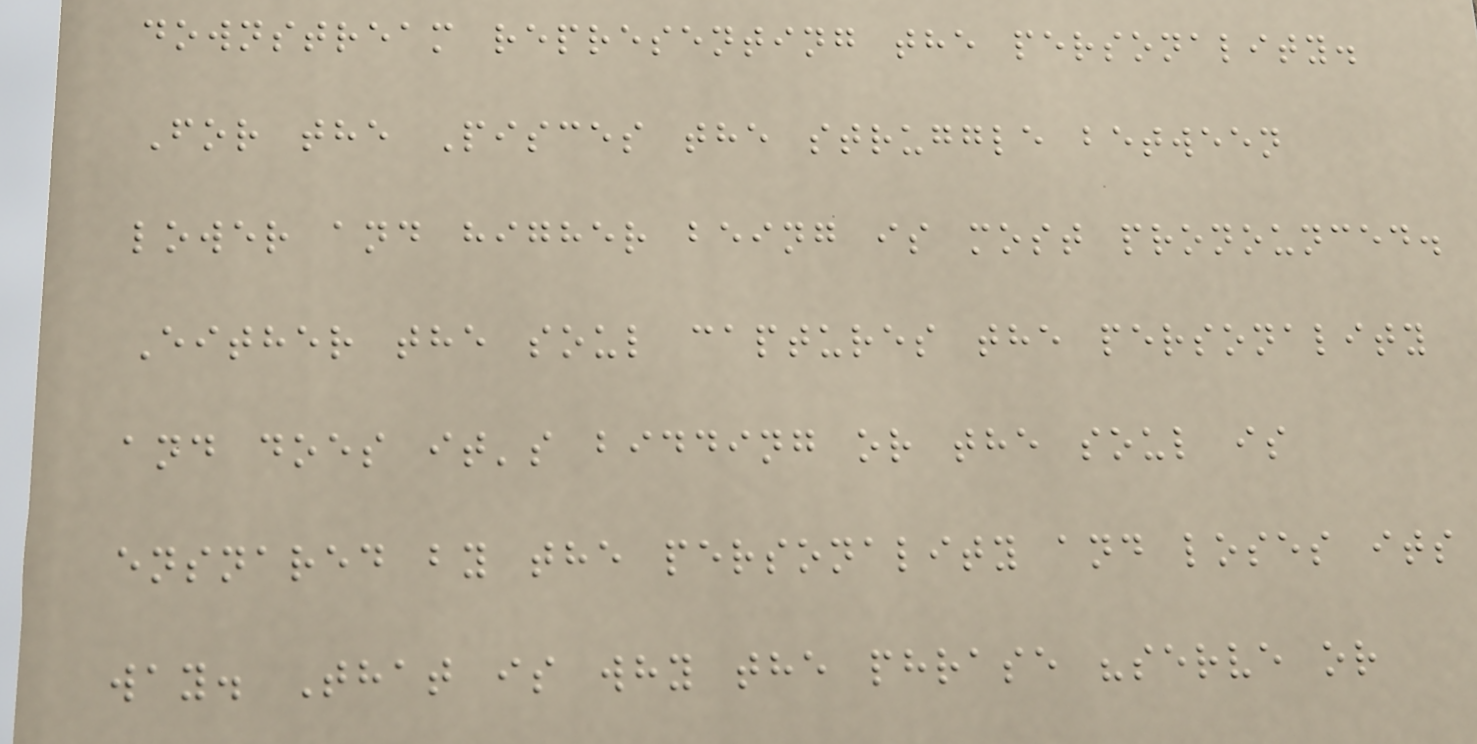downstream representing the personality.
For the Pisces the struggle between
lower and higher being is most pronounced.
Either the soul captures the personality
and does it's bidding or the soul is
ensnared by the personality and loses its
way. That is why the phrase "serve or
